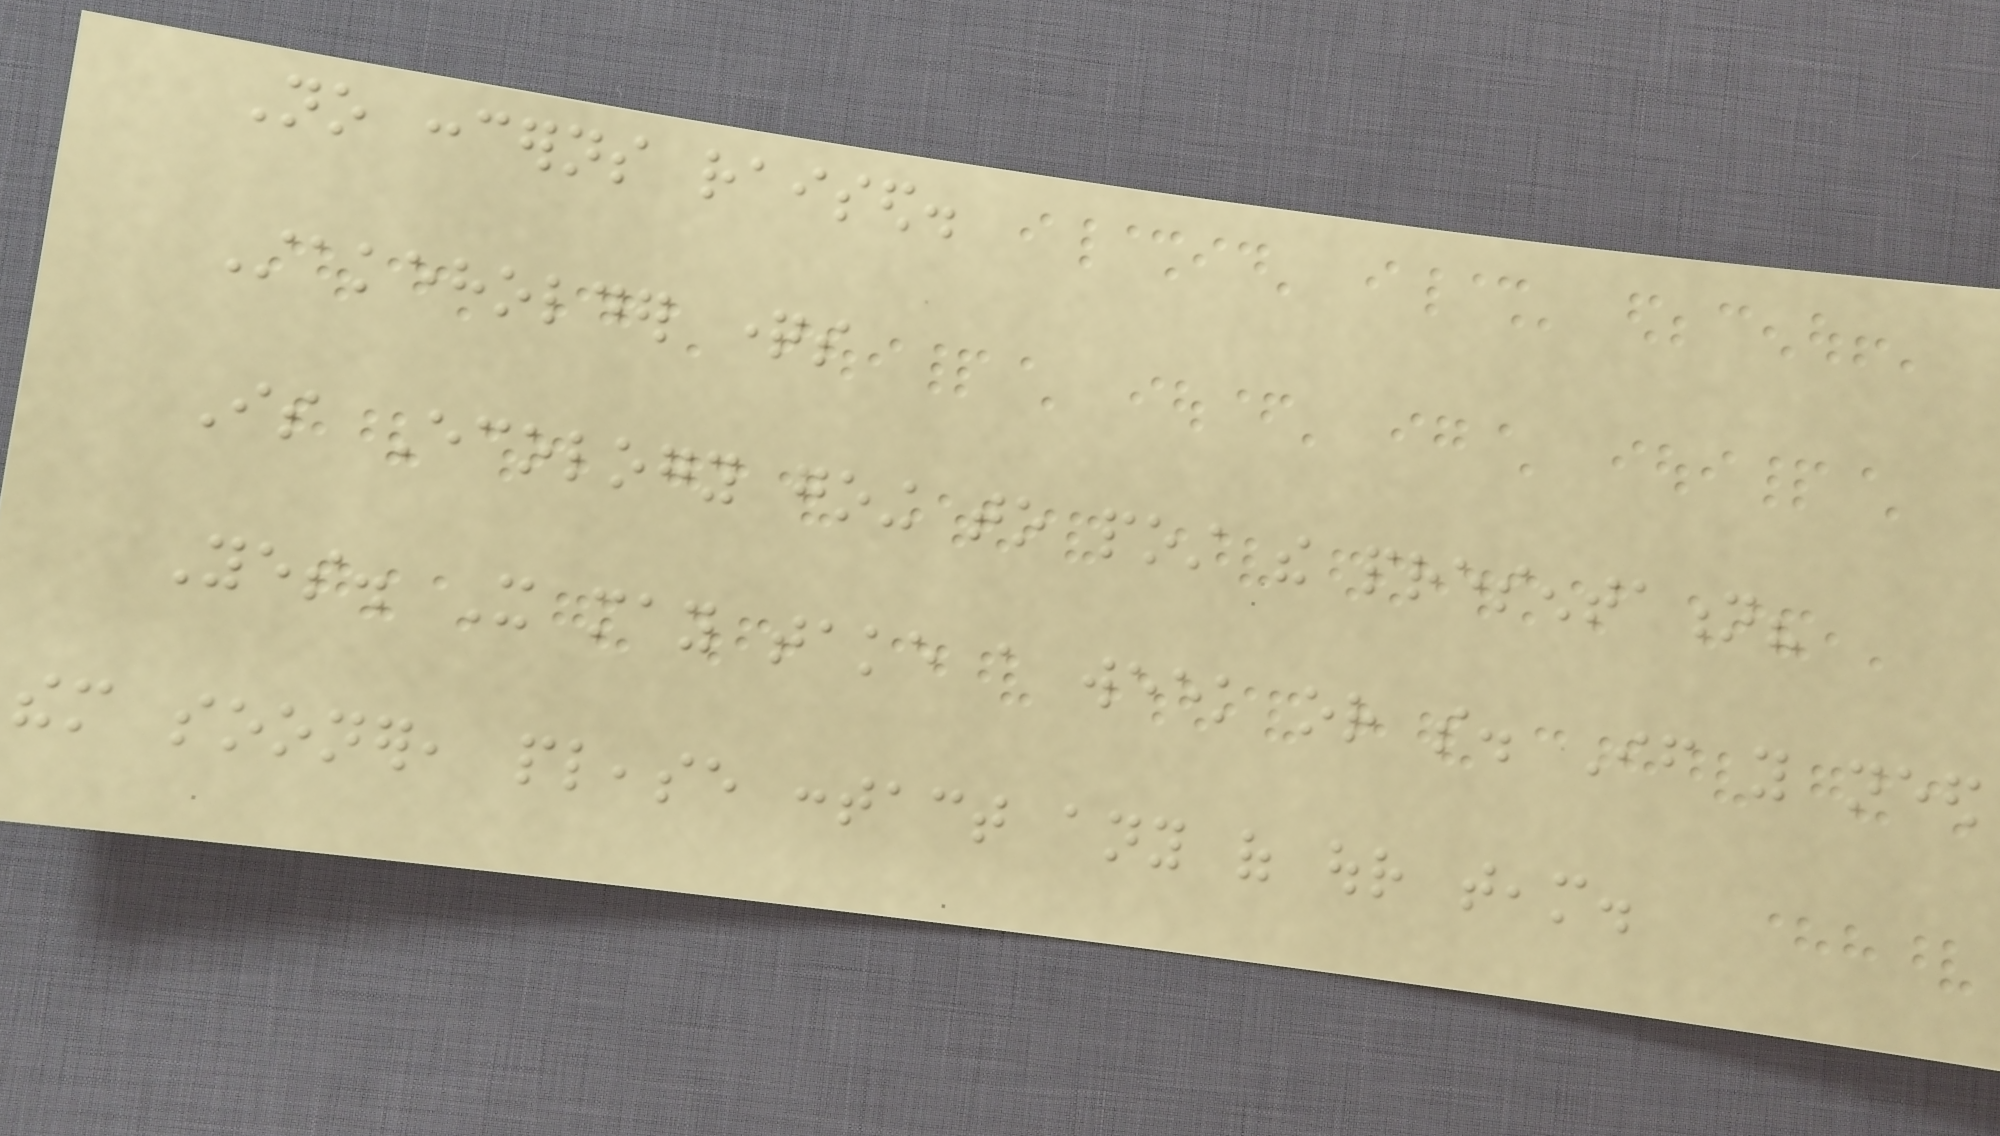No concerns raised.
Stakeholder questions
Is Ecology going to post the presentation?
Yes. It may take a week or so. If you need
them sooner, please contact any of our team.
